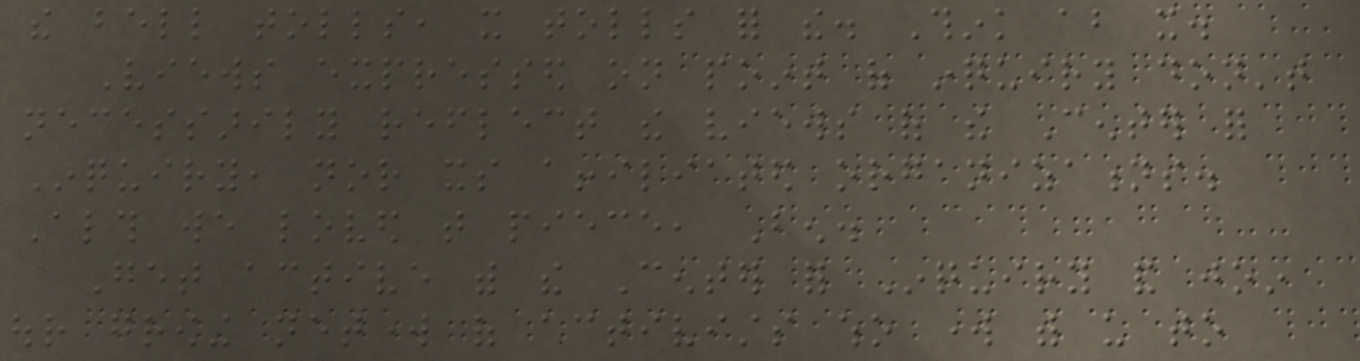the bell tolls, it tolls for the. Think about it.
Views expressed on point of inquiry don't
necessarily reflect the views of the Center for
Inquiry, nor its affiliated organizations.
Although we loved that piece, Ben.
Get active with the Center for Inquiry and join
our growing network of activists who work with us to
